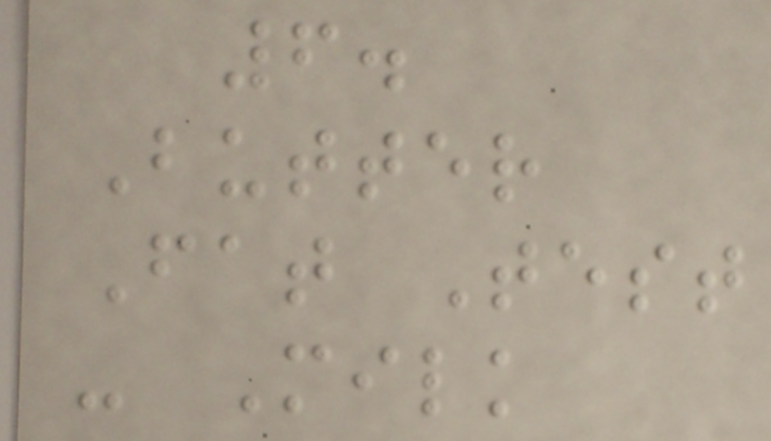6.
Butter
Fat Test
- Milk
